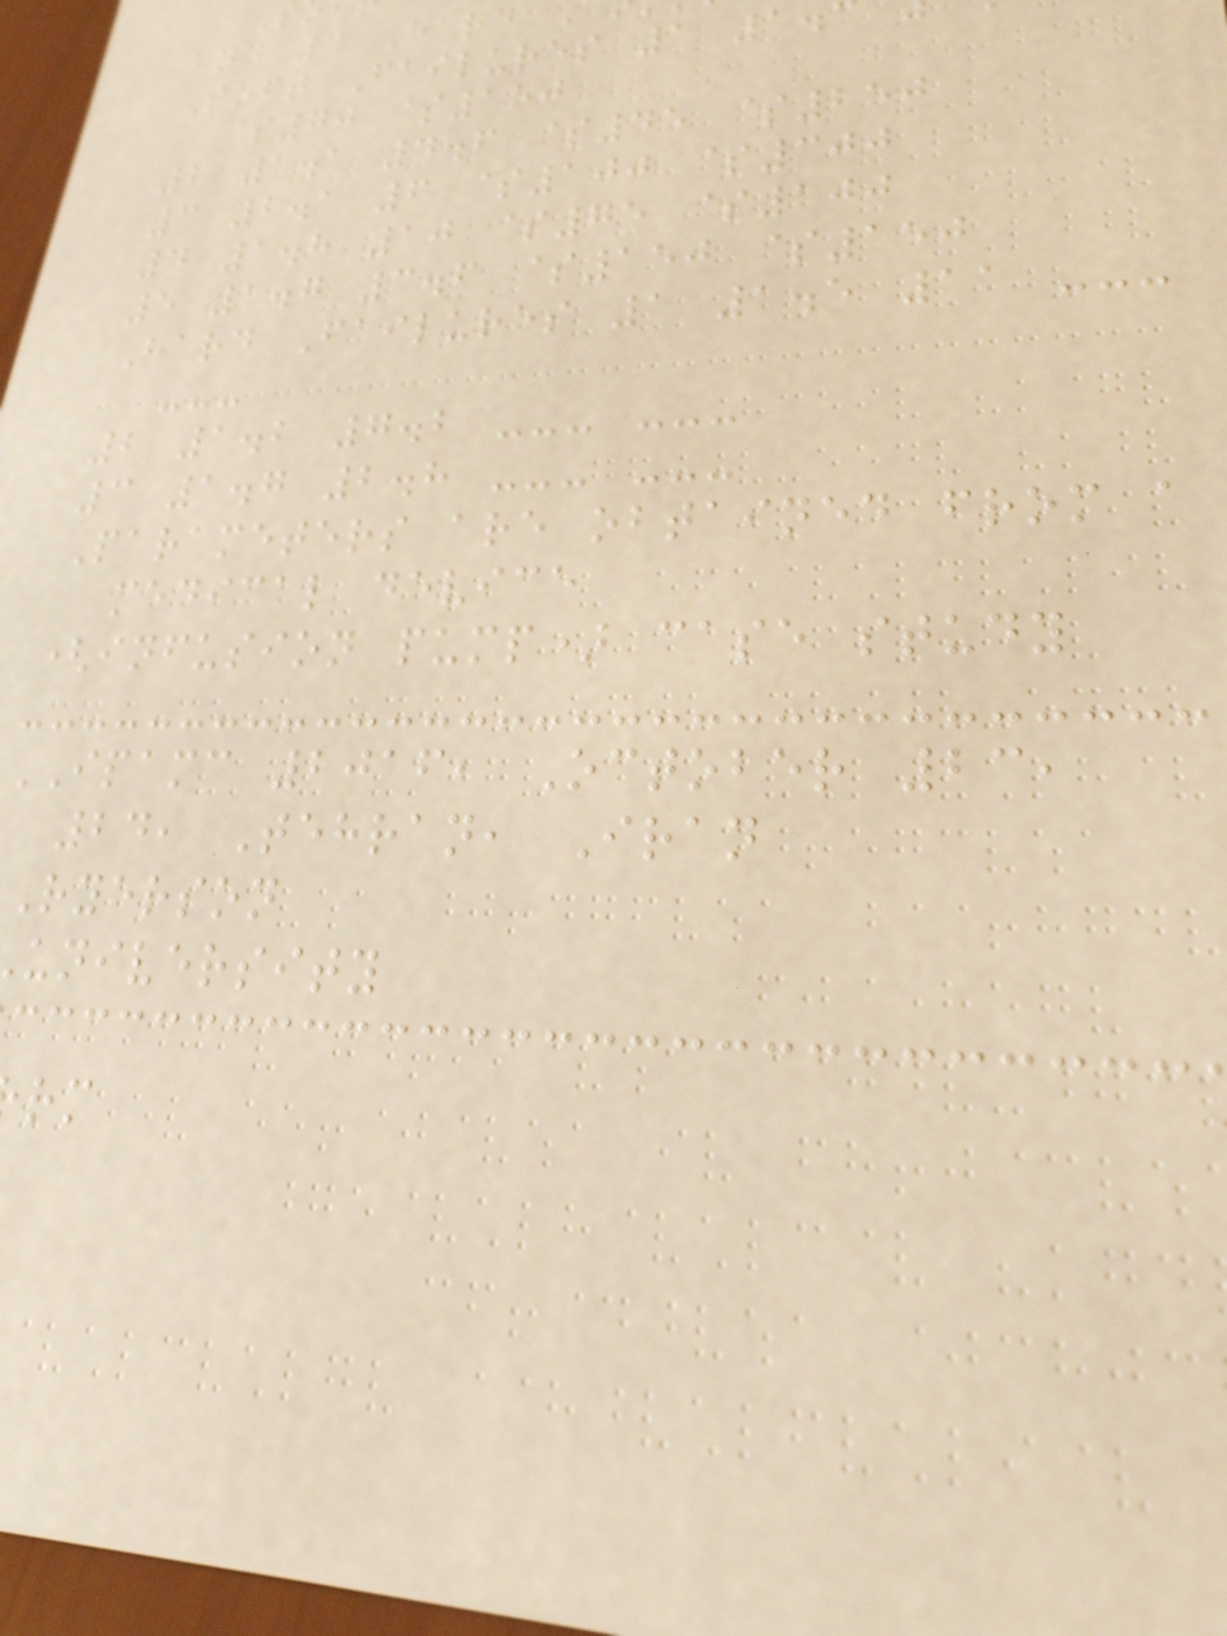and 3 Hard
Soft Failures 1 1.
$70 $150
2 1.1 4.6 $45 $250
3 2.1 6 $100 $300
4 1.8 10 $75 $100
5 1.7 3.6 $150 $150
Hard Failures 1 1.5 11 ---
---
2 1.2 7.2 --- ---
3 1.7 2.8 --- ---
Parameters are obtained from a
medical device
(infusion pump) case study
IPAMC 2016, October 23,
24, Tehran, Iran
ryerson
university
